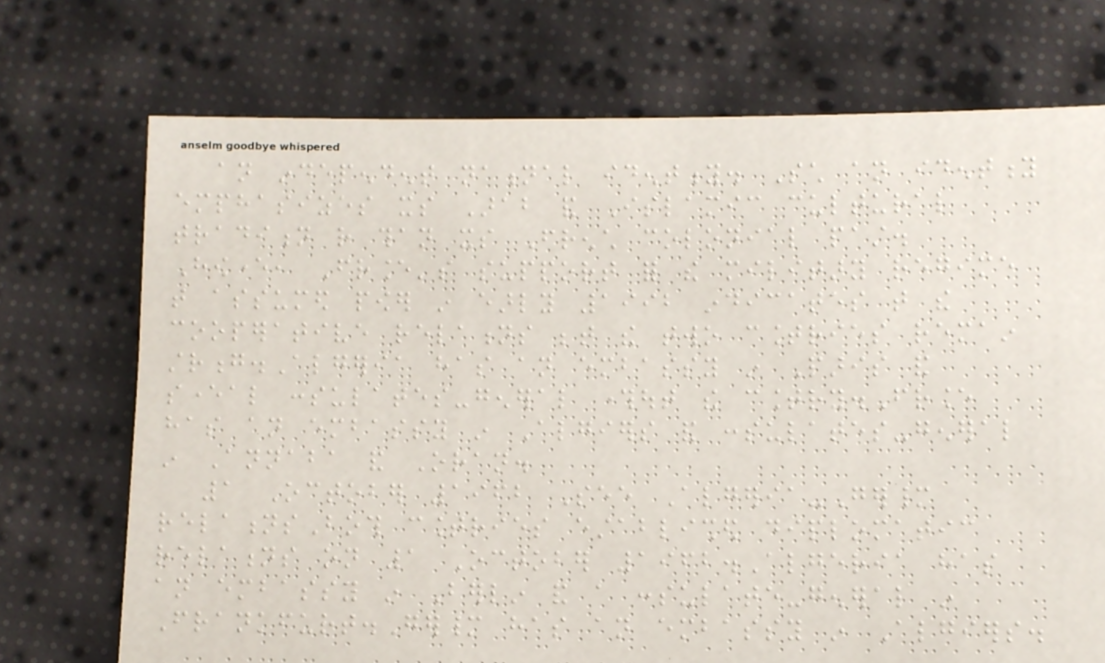an independent national identity. Such an identity
emphasizes its Arab and Islamic cultural
tradition rather than its French colonial past.
However, France's support for the military regime
that assumed power in early 1992 indicates that the
cooperative relations between the two countries remain
strong.Algeria has an embassy in Paris and
several consulates-general throughout the country.France
has an embassy in Algiers and consulates-general
in Annaba and Oran.
1 October 1962 See Algeria-Germany
relationsBoth countries established diplomatic
relations on 1 October 1962.Algeria has
an embassy in Berlin and a consulate-general in
Frankfurt.Germany has an embassy in Algiers.
